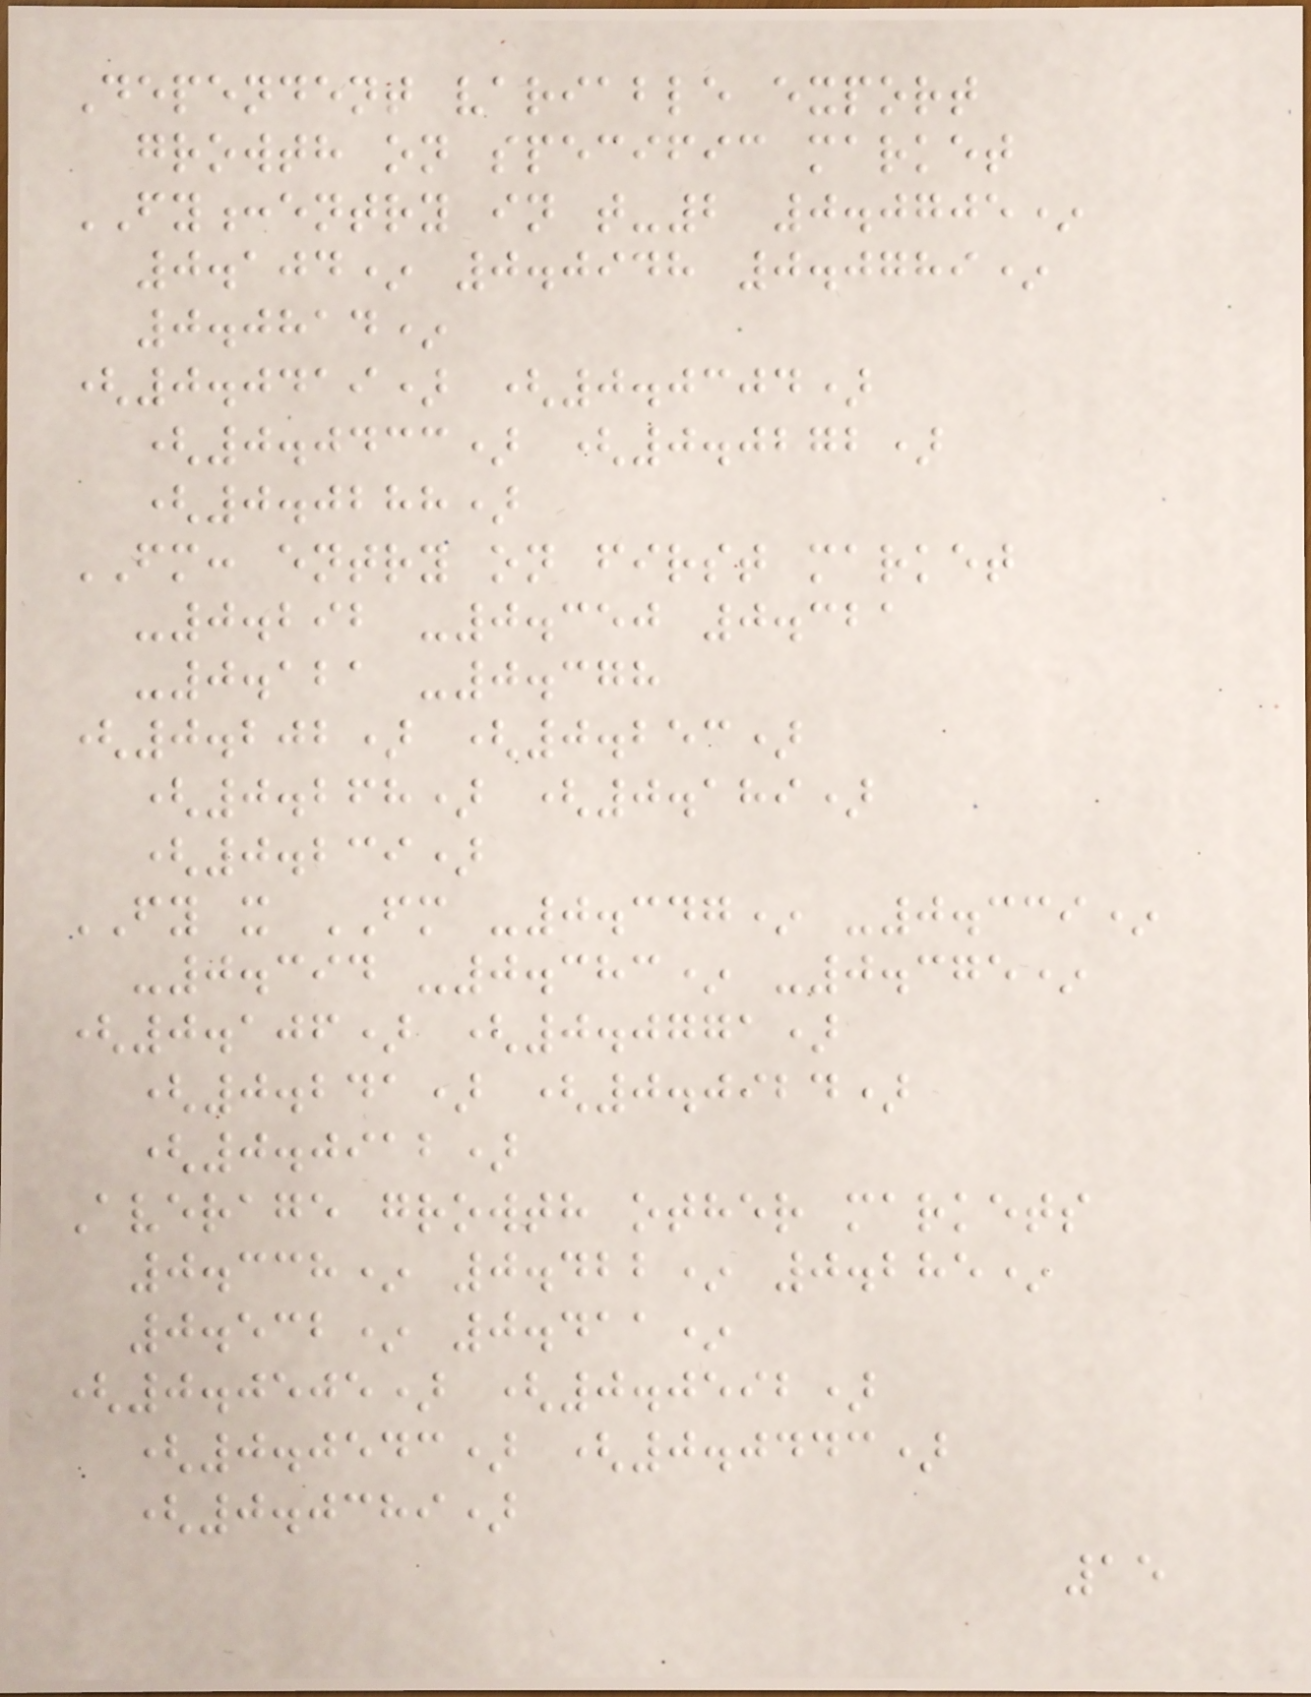Dependent variable export
growth on specific market
FY:entry in t-2 0.0705*
0.104* 0.0948 0.0789*
0.0814*
(0.0419) (0.0304)
(0.0433) (0.0272)
(0.0288)
FM: entry on first market
-0.292 -0.350 0.321
-0.121 -0.378
(0.202) (0.253)
(0.268) (0.189)
(0.239)
FY x FM -0.347* -0.339*
-0.394 -0.383* -0.375*
(0.106) (0.0771)
(0.241) (0.0924)
(0.0912)
Average growth other markets
0.338* 0.422* 0.285*
0.532* 0.411*
(0.0505) (0.0592)
(0.0543) (0.0443)
(0.0389)
15
